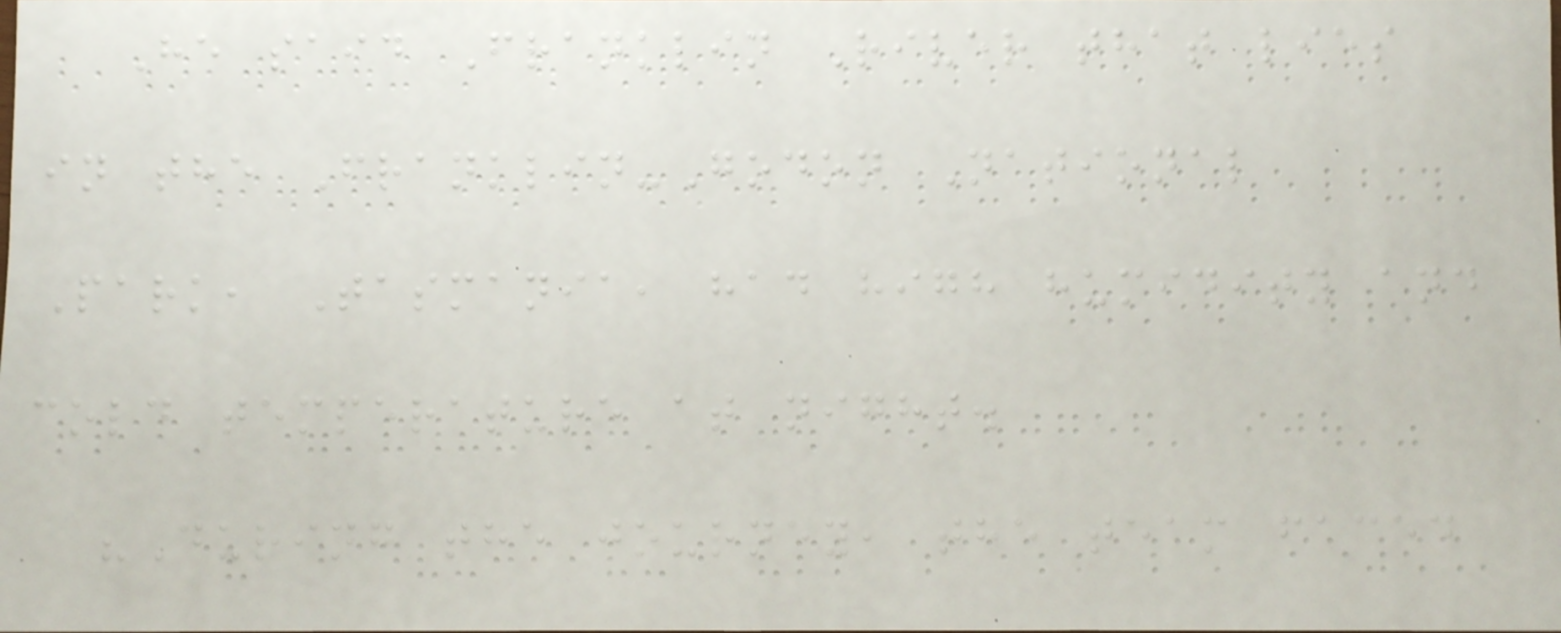He said Franklin River that lies
in the Franklin-Godon National
Park, Tasmania, had high humidity and
cold temperature at night.
"During the journey, the team faced
